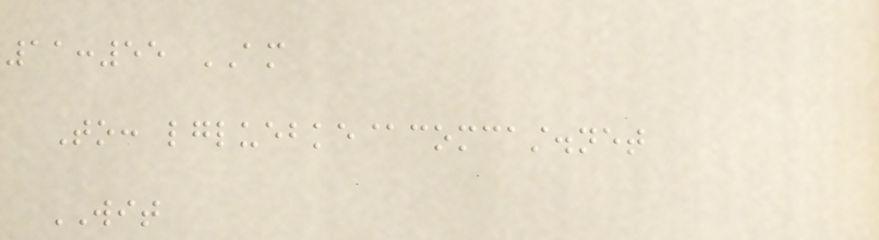11:55 AM
To: lgluebke@comcast.net
WIT
